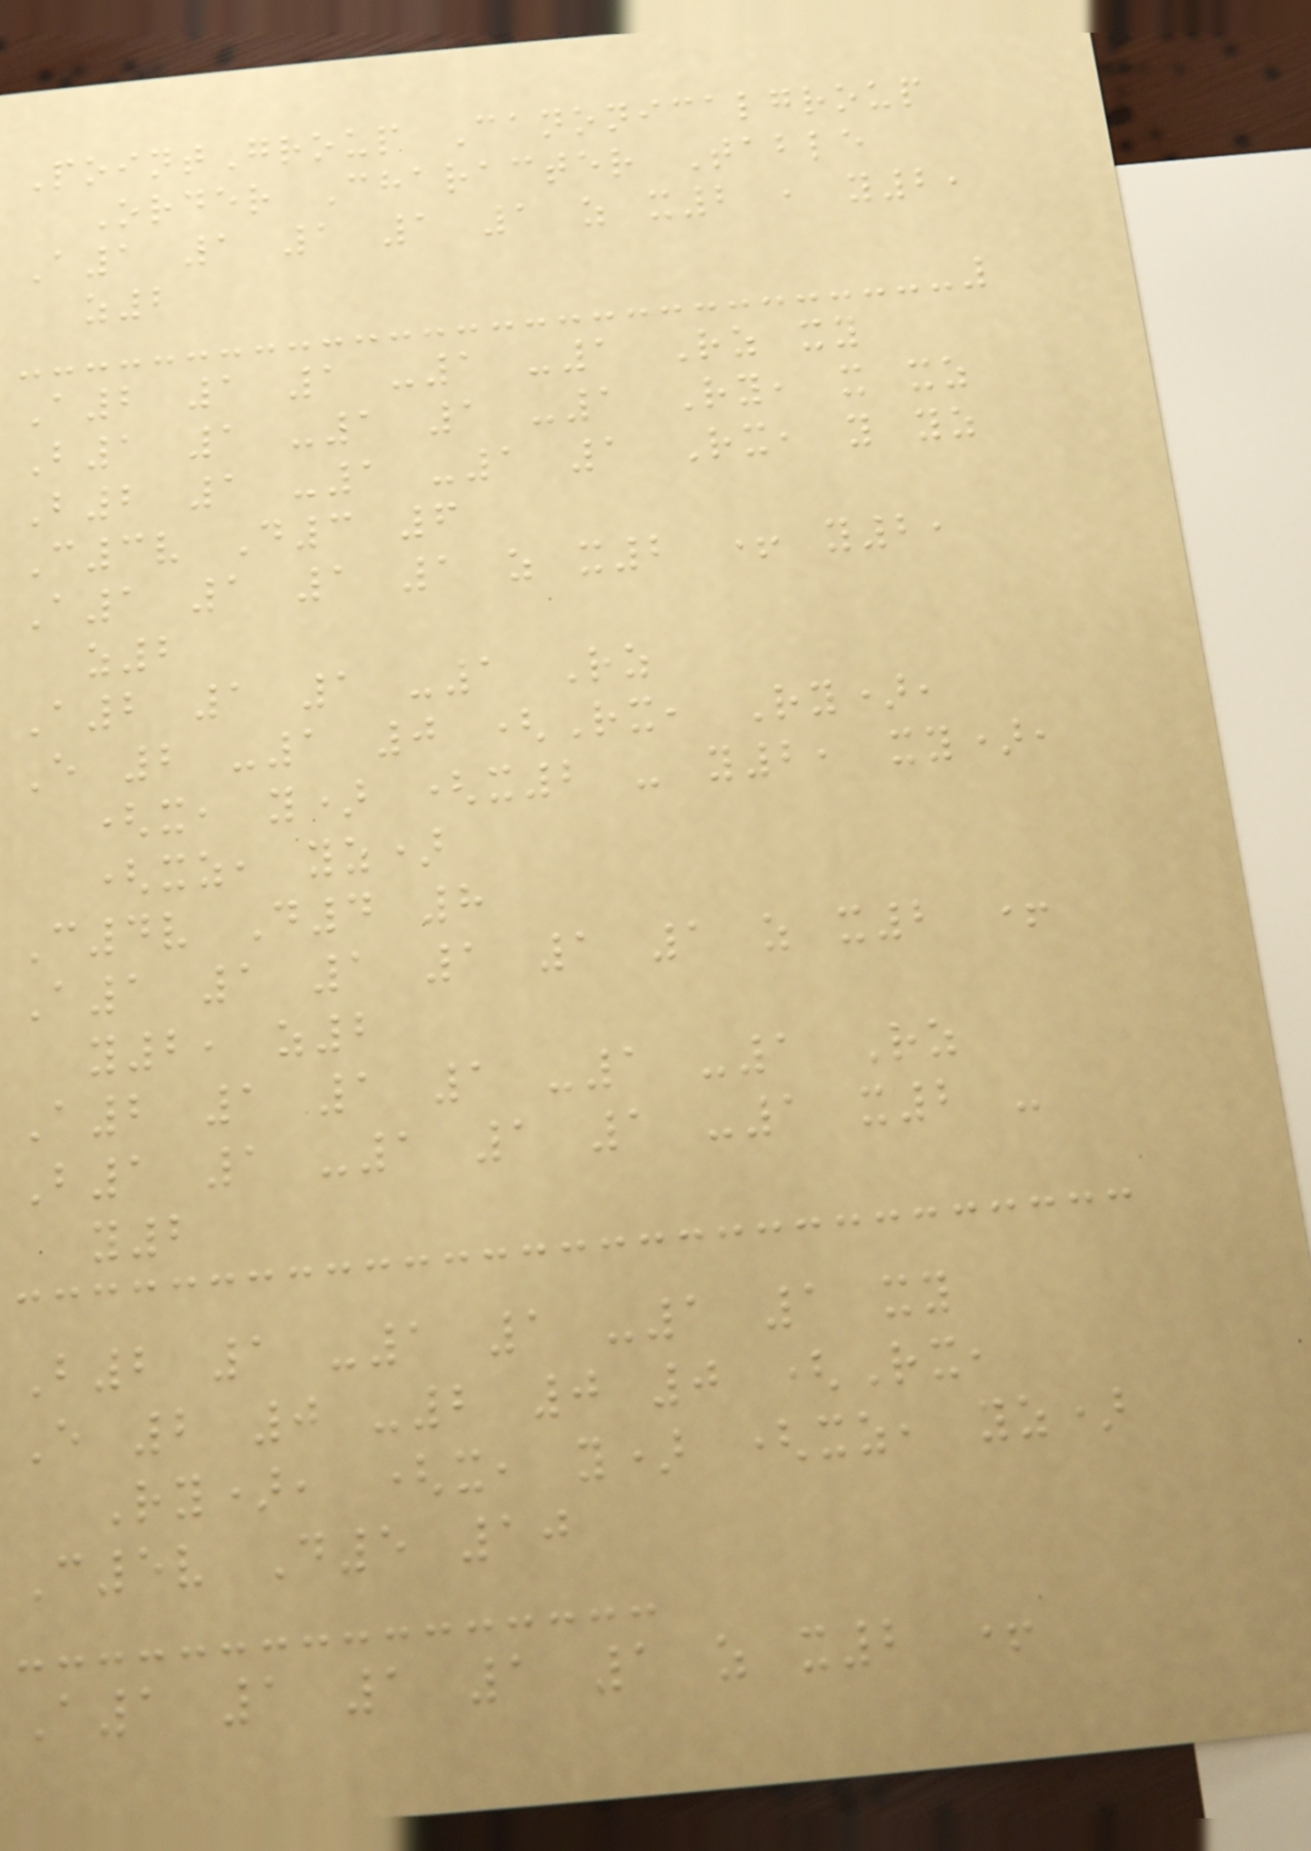PointGroup Canonicalgroup
Order Character Table
A1 1 1 1 1 z x2 , y2,
z2
A2 1 1 -1 -1 Rz xy
B1 1 -1 1 -1 Ry, x xz
B2 1 -1 -1 1 Rx, y yz
C3v D3 6
A1 1 1 1 z x2 + y2,
z2
A2 1 1 -1 Rz
E 2 -1 0 (Rx, Ry),
(x, y) (x2 - y2, xy),
(xz, yz)
C4v D4 8
A1 1 1 1 1 1 z x2 +
y2, z2
A2 1 1 1 -1 -1 Rz
B1 1 -1 1 1 -1 x2 -
y2
B2 1 -1 1 -1 1 xy
E 2 0 -2 0 0 (Rx,
Ry), (x, y) (xz, yz)
C5v D5 10
A1 1 1 1 1 z x2 +
